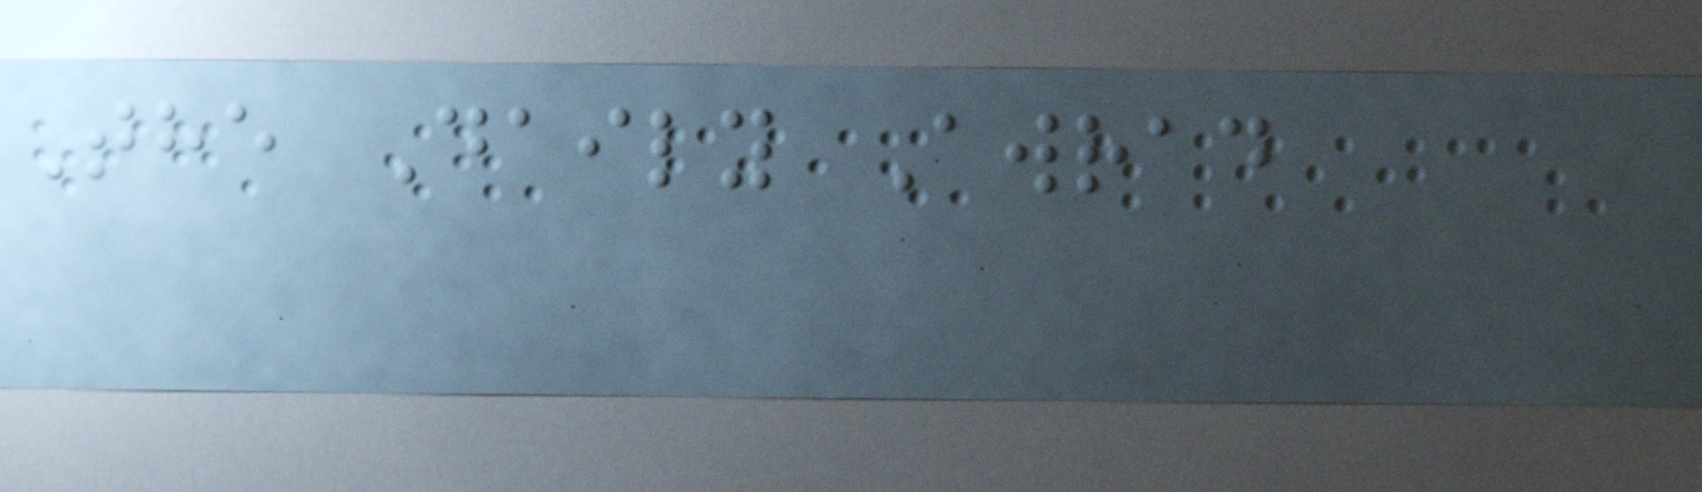The Daily Awrad
